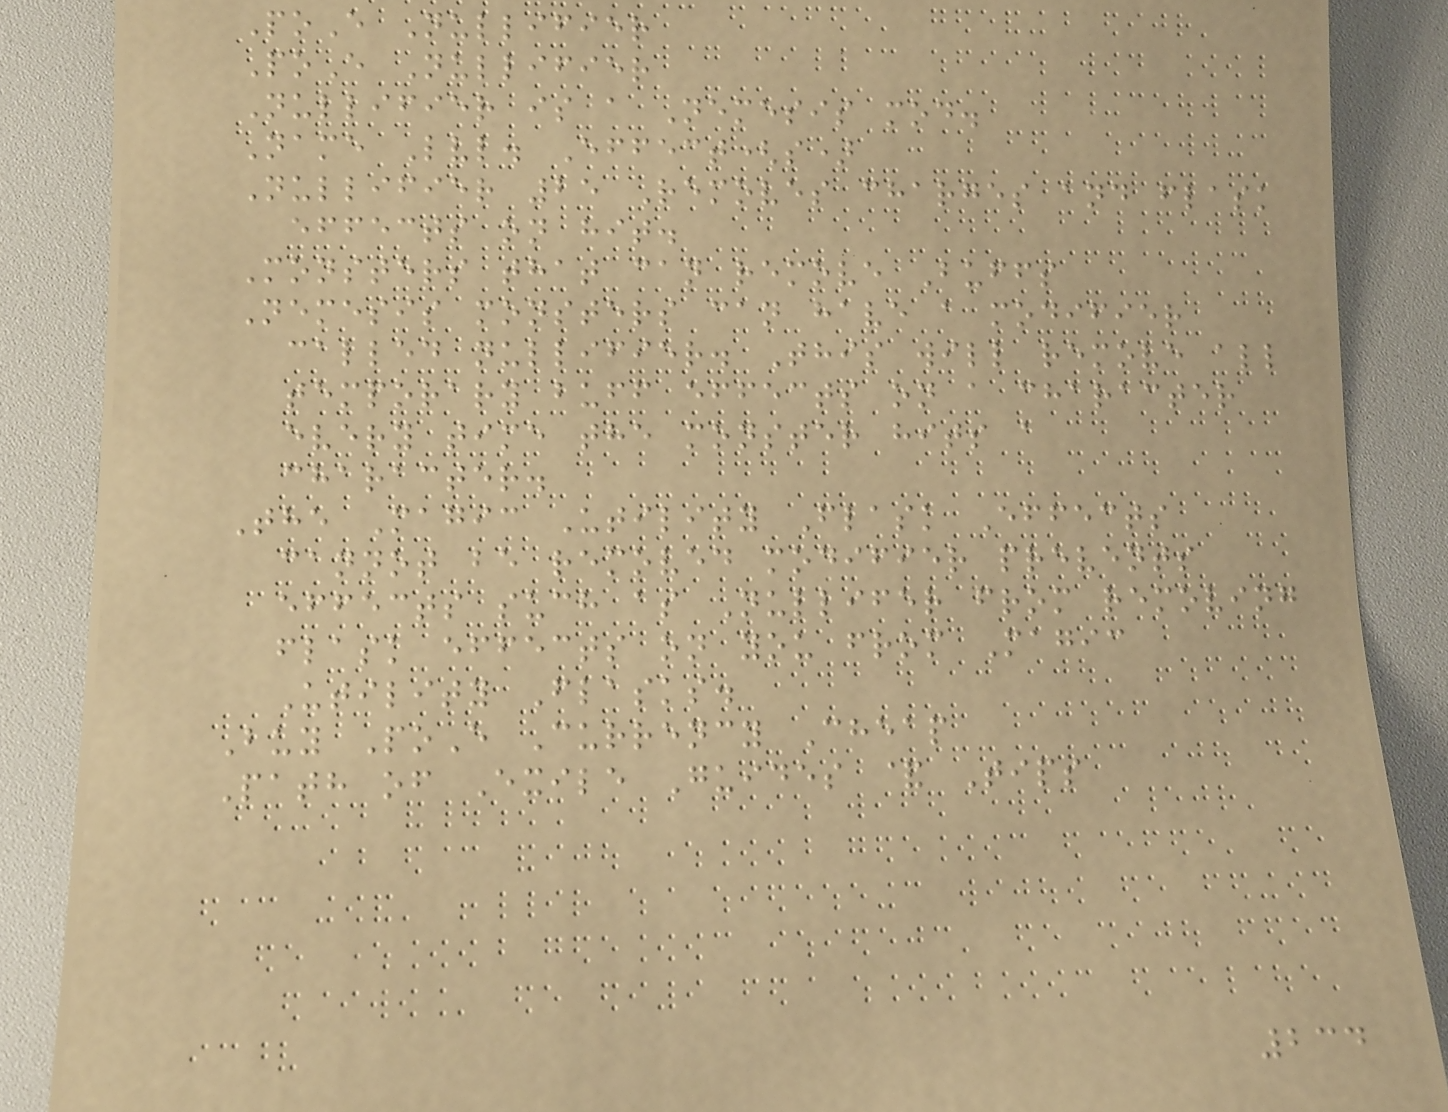PoE Nullifier
PoE Nullifier
Nullifier is a Nemesis mod.
Name Lvl. Effect(s)
Nullifier 25 Removes charges and flask
effects on hit.
Monsters that can remove Buffs
Nemesis monsters can have a modifier
called nullifier. This will remove all
temporary buff effects on a character
every time the monster hits a
character.
The Magic Utility Flask Effects
cannot be removed modifier prevents
effects such as Nullifer from removing
flask effects on you from Magic
Utility Flasks.
Buy PoE Currency Cheap
Path of Exile Guides & Tips
234
